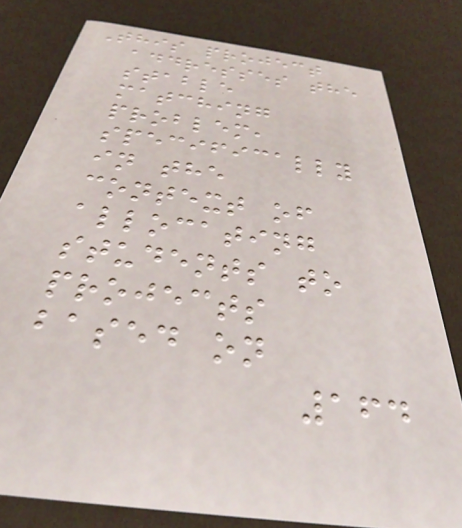This project
addresses the
stable
matching
problem,
specifically
in the
context of
allocating
students to
projects
based on
164
